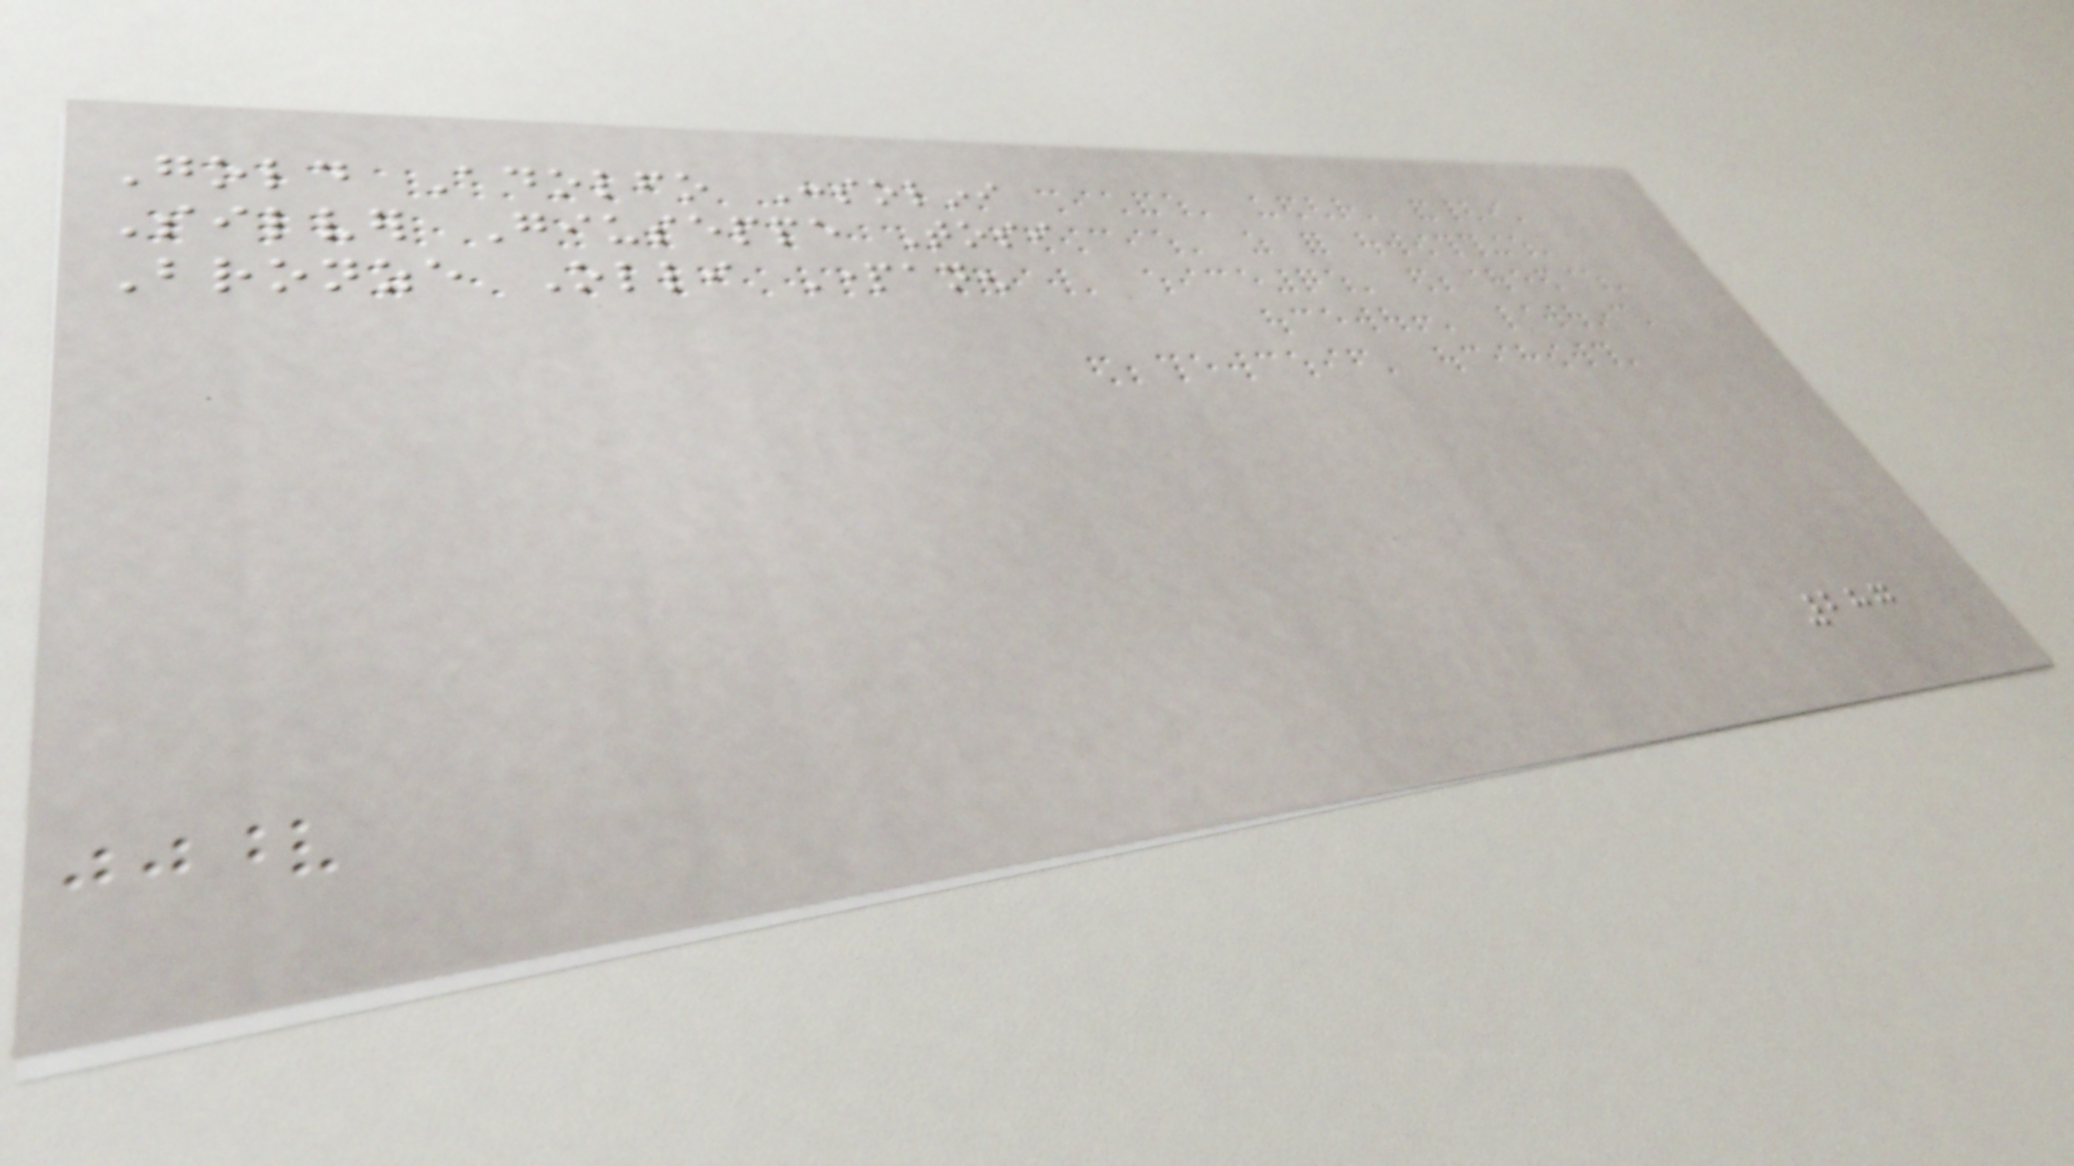Gold Adolfo Consolini
Silver Giuseppe Tosi
Bronze Olli Partanen
287
